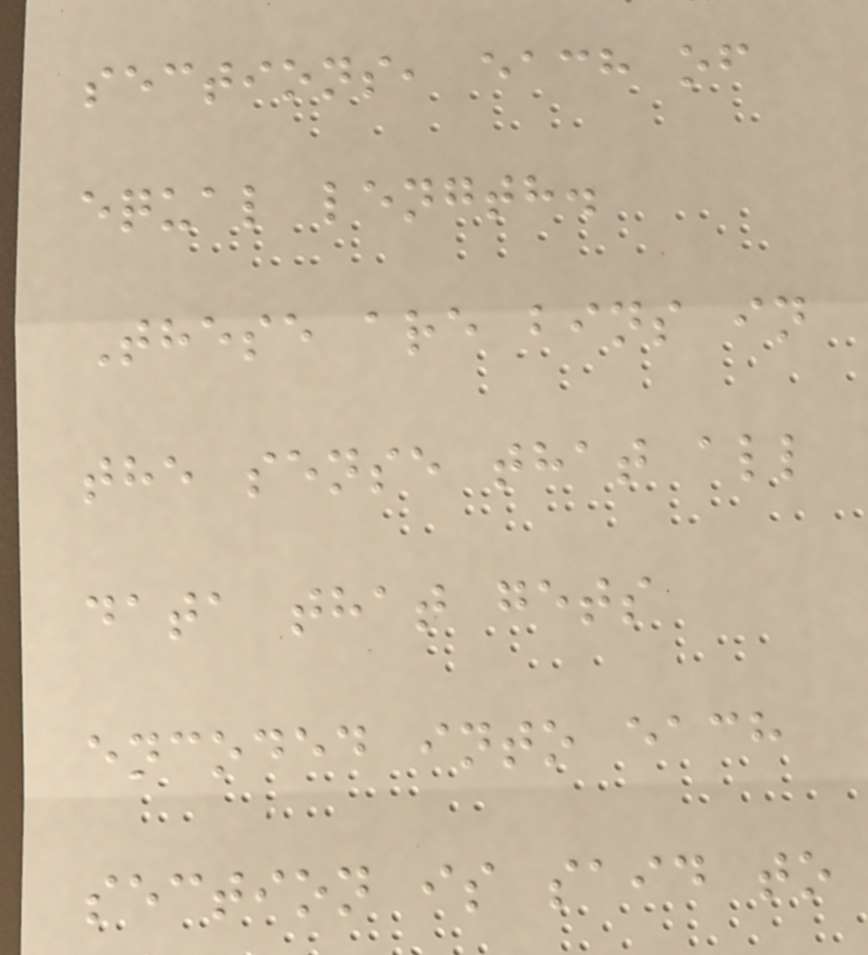sections, each of
equal length.
These are bins in
the sense that all
data that gets
encoded into each
section is said to
